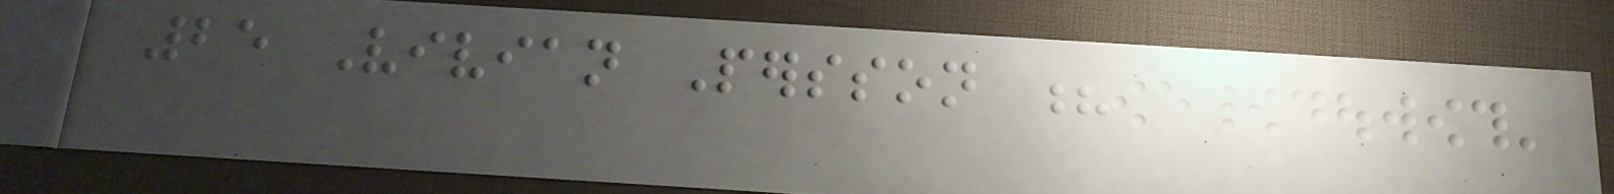25 Vivian Persson ?
